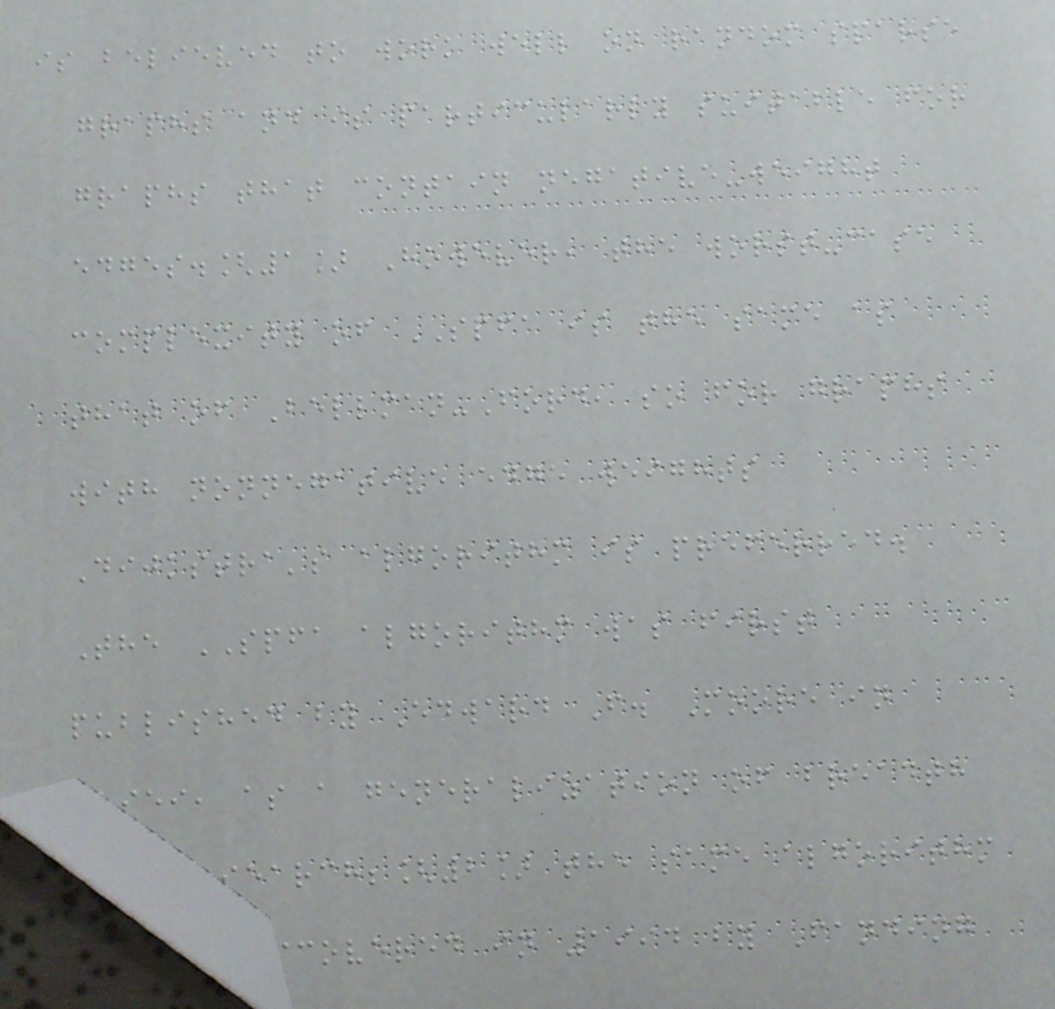is believed to work well on random sparse
graphs and is particularly suitable for
graphs that contain negative-weight
edges.[1] However, the worst-case
complexity of SPFA is the same as
that of Bellman-Ford, so for graphs
with nonnegative edge weights
Dijkstra's algorithm is preferred.
The SPFA algorithm was first
published by Edward F. Moore in
1959, as a generalization of breadth
first search;[2] the same algorithm
was rediscovered in 1994 by Fanding
